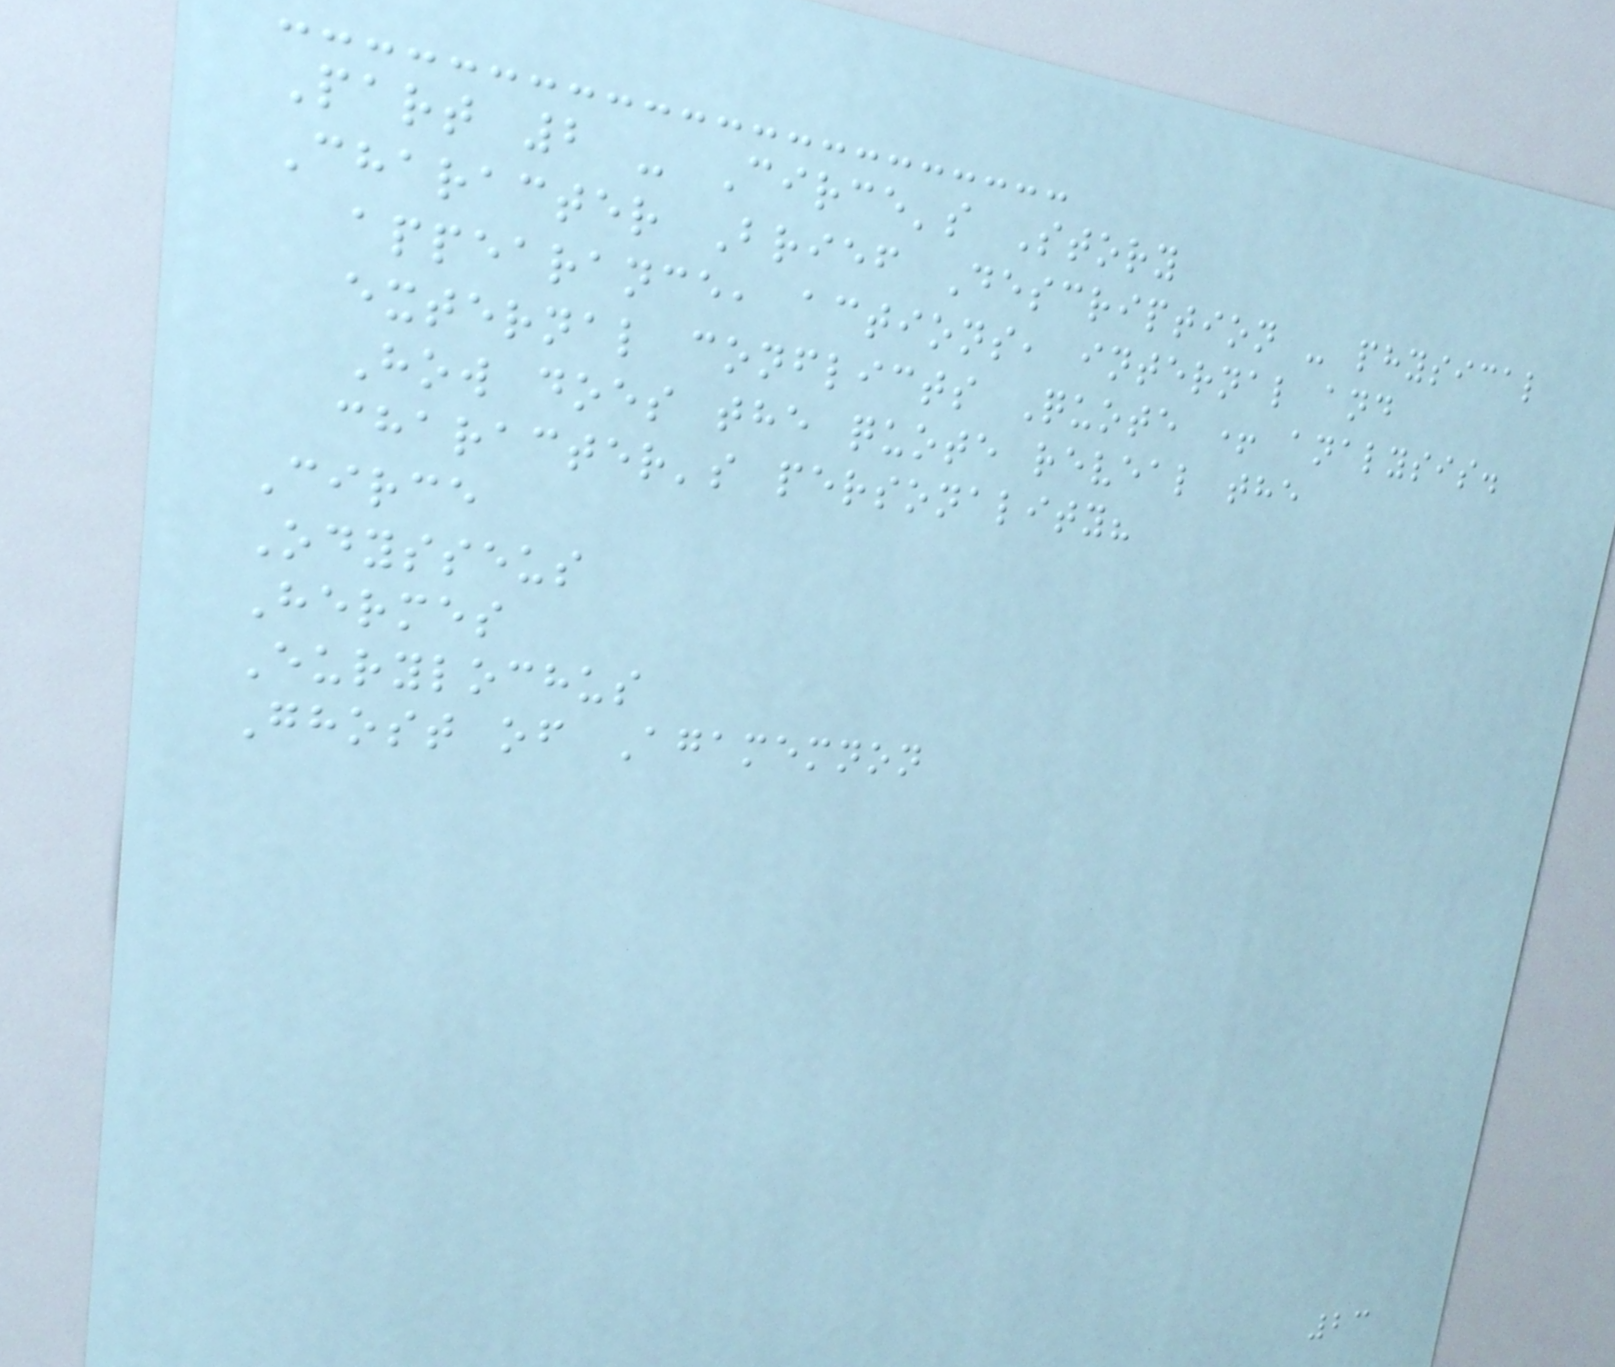Part 2 - Circe's Story
Character Brief Description - physical
appearance, actions, internal and
external conflicts Quote + analysis.
How does the quote reveal the
character's personality?
Circe
Odysseus
Hermes
Eurylochus
Ghost of Agamemnon
23
